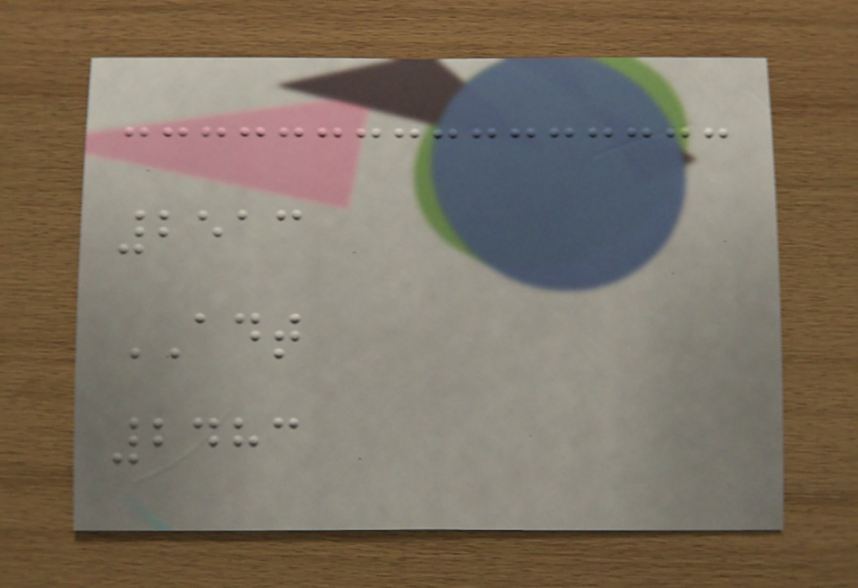2513
ADT
2483
